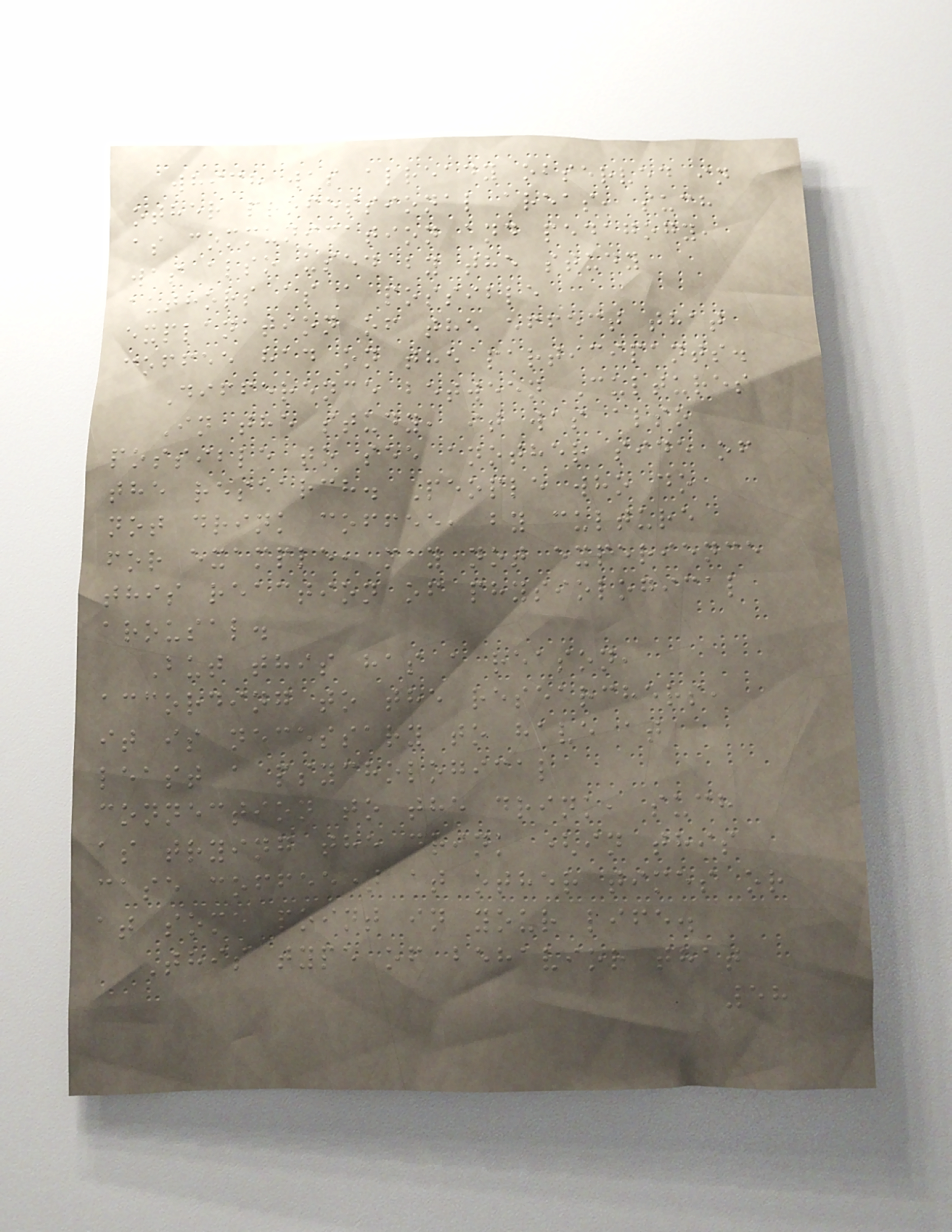which was already observed in
other professional areas, such
as communication and pedagogy,
was also used by the study
authors as a possible
explanation of the effect that
coffee had on the participants.
Difference between Cultures
In the study, it was also
possible to see another side of
the research. People who do
not drink coffee, by culture
for example, may not experience
this reaction of physiological
arousal.
But this has a reason,
according to the researchers,
it is necessary to have at
least a psychological
connection to the drink, such
as trying the drink (in this
case coffee) at other times or
at some point in your life.
This type of behavior that
58
